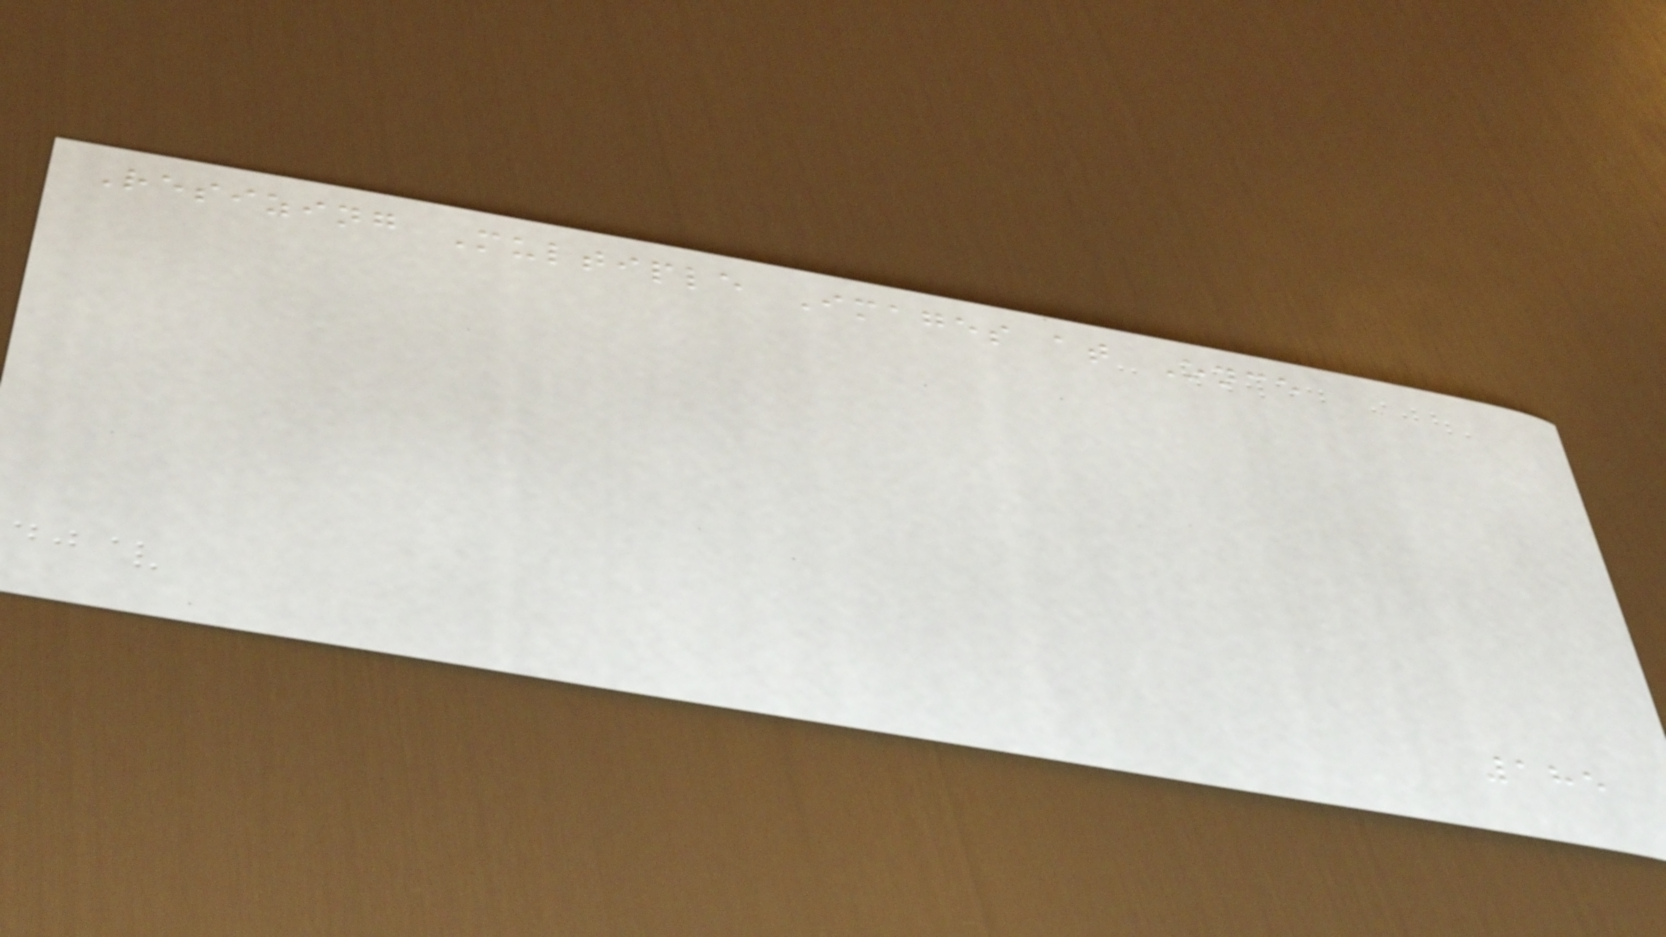Resizing Multiple Images at Once
185
